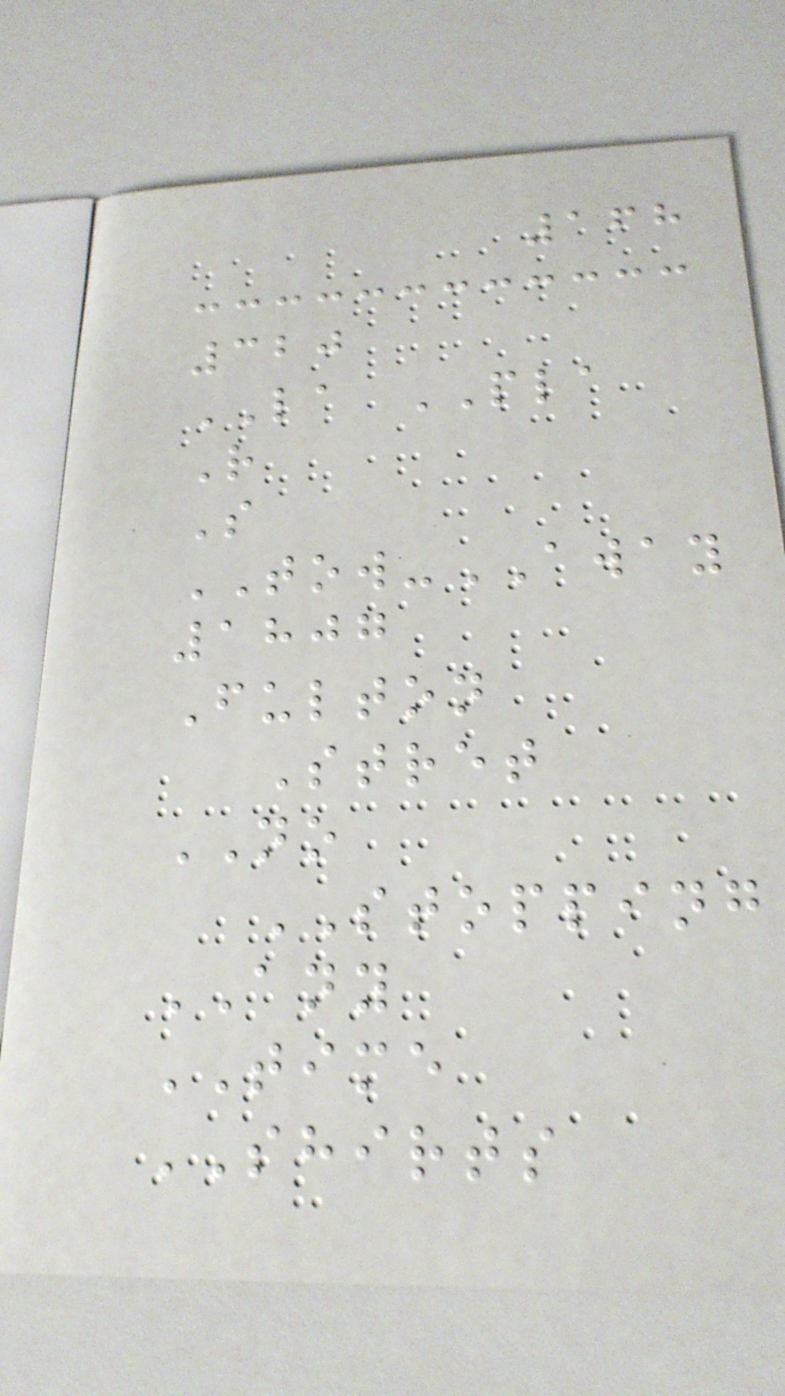168
320
LA PLA
R
S
TOW-AWAY
1807
Fulton
Stret
NO
STOPPING
ANY
TIME
SHIRTS
